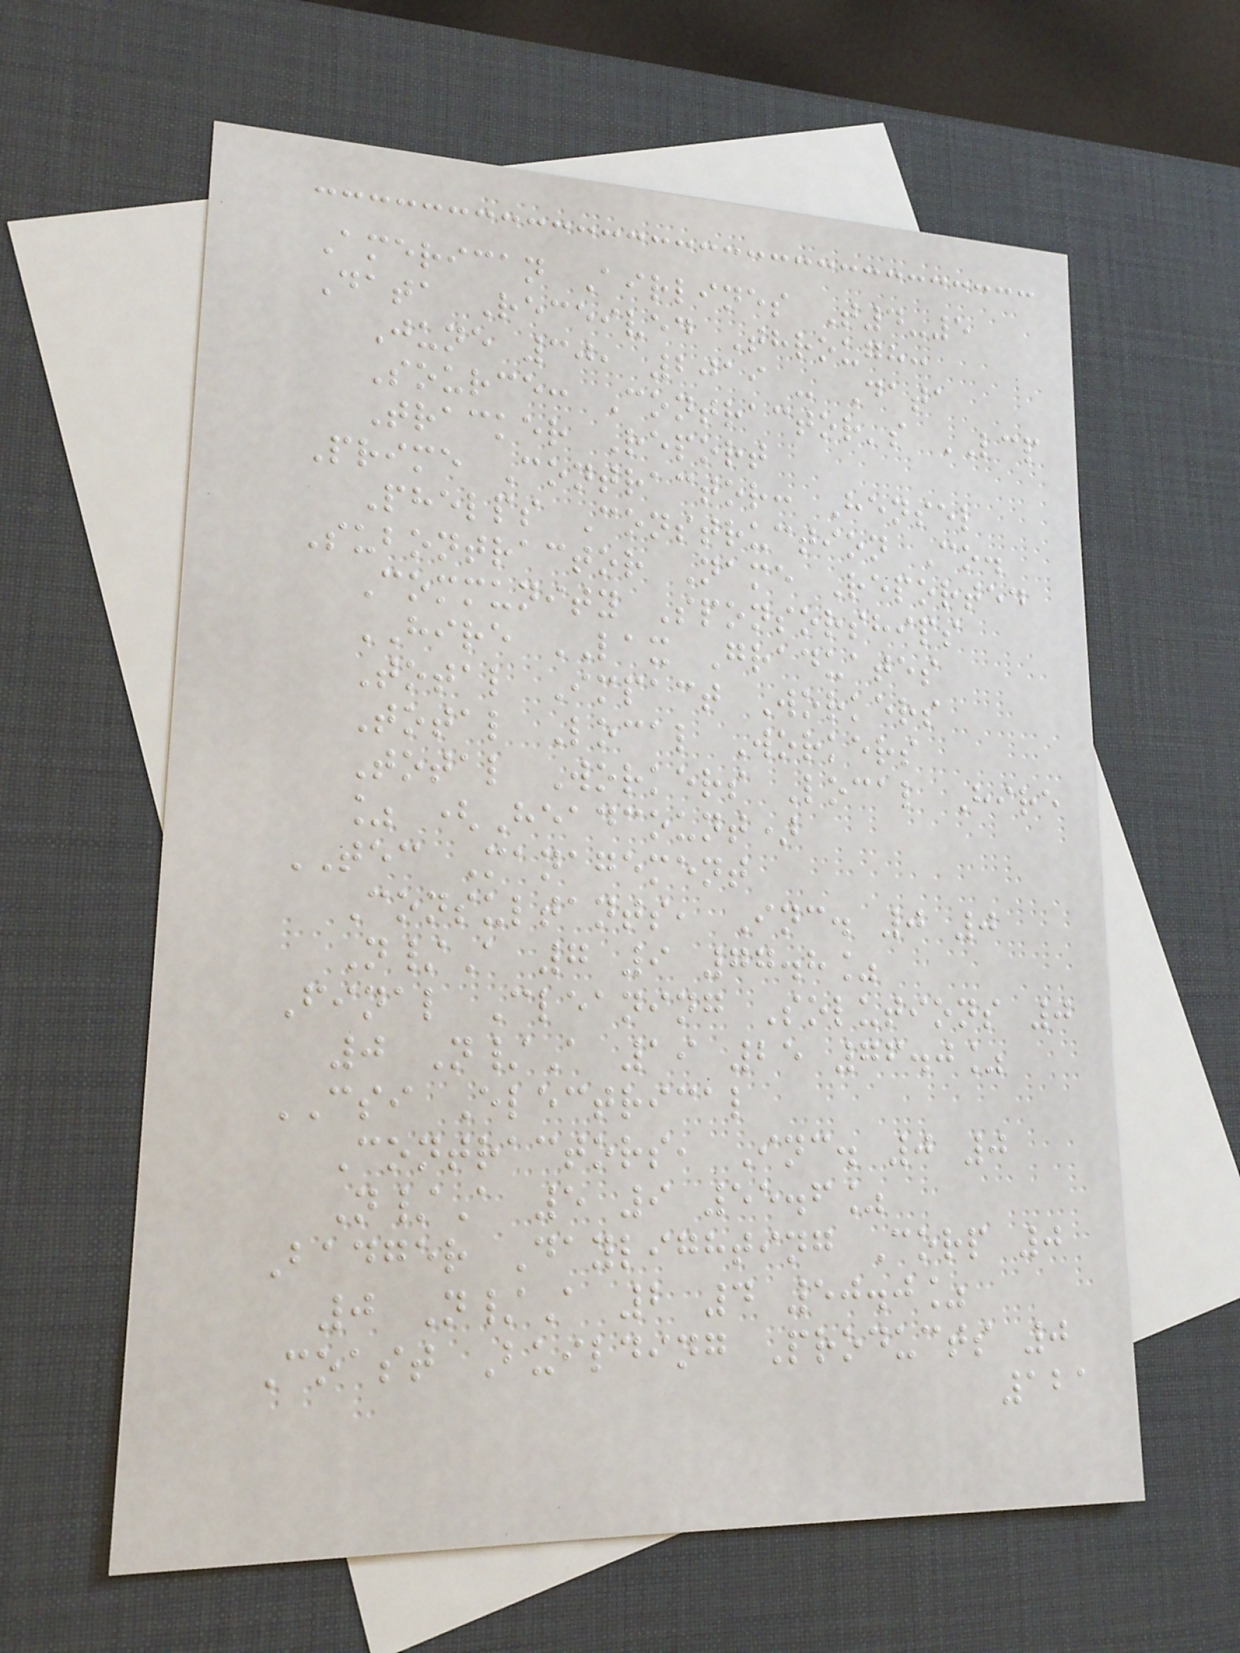American Airlines T4-5
Data Received Through:
June 30, 2019 - Data
Source: Contractor's LCP
Tracker Report
Prime Contractor: Hensel
Phelps Construction Co.
Subontractor Name Reported
Community Sponsorships
HIRE LAX Graduates
Total Impact Workers
Total Local Workers
Total Workers Local Hire
% (Headcount)
TEC Management
Consultants, Inc. 0 0
N/A 7 9 77.8%
Final Cleaning Solutions 0
0 N/A 19 25 76.0%
CSI Electrical
Contractors, Inc. 0 0
N/A 5 9 55.6%
Badger Daylighting Corp 0
0 N/A 2 4 50.0%
Coast Building Products 0
121
